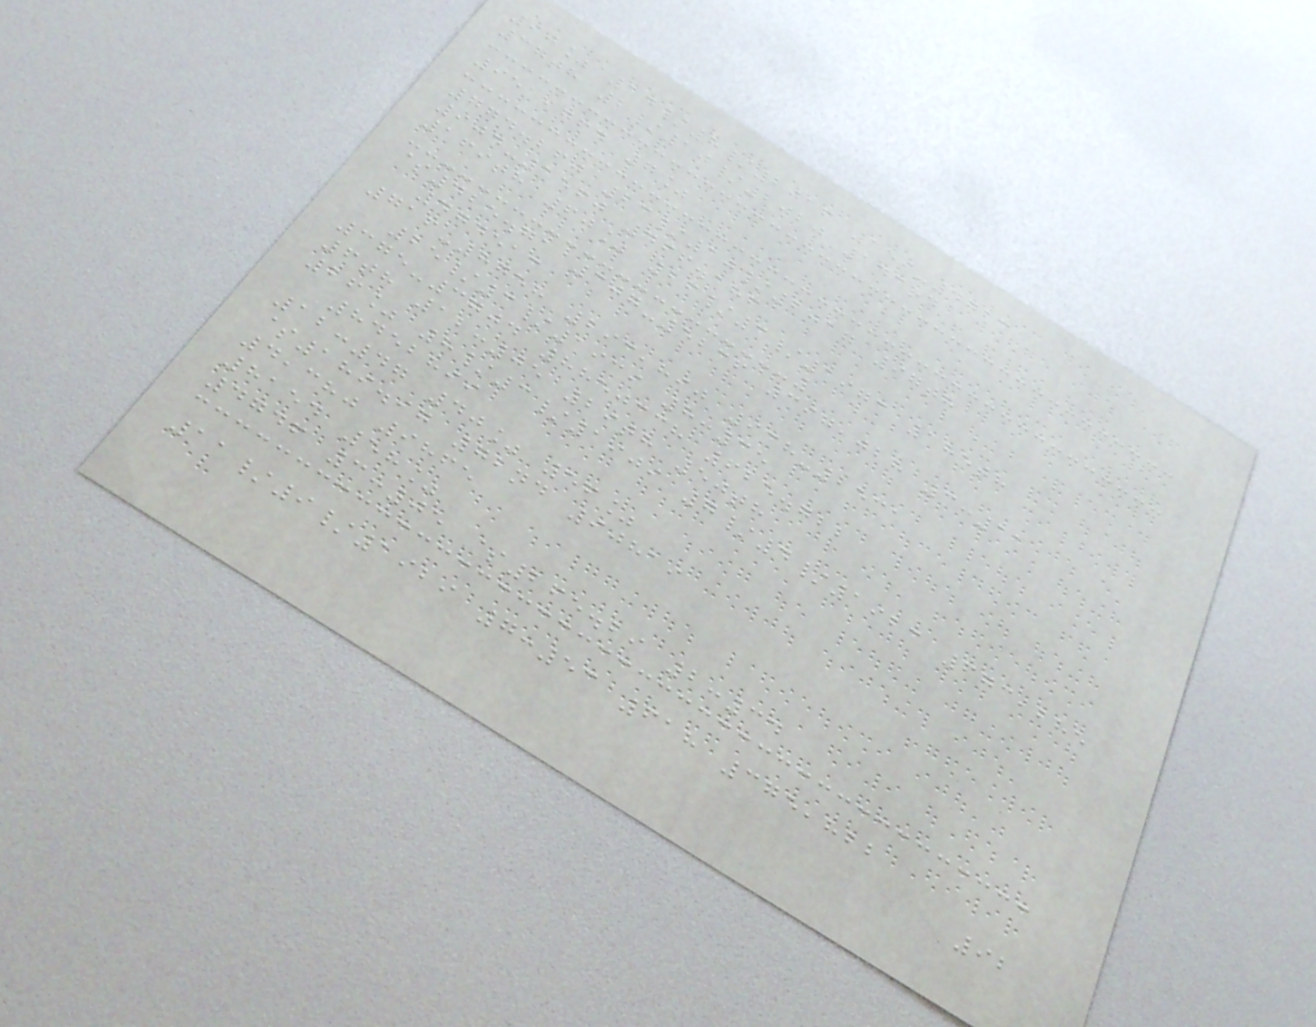90% 14/8/2016 159-4723
37th 2/10/2020 143rd
951,764 7%
774.260 23/10/2017 97th
904-1560 466.186
169th 60% 26/3/1973 185th
$425.71 307-5236 397,028 3:11
474513
716-8758 293,890 938-2531
25/3/1939 8:35
375-3704 8850338 625.722
6th 12:05 29th 50th
26% 8/3/1909 7/4/1923 673,285
8452899
12:47 40% 56%
$189.97 72nd 90819
4,380 9865
8154 58%
4746 3:05 $265.29 2:34
11/9/1929 7:53 618 375,822
92
